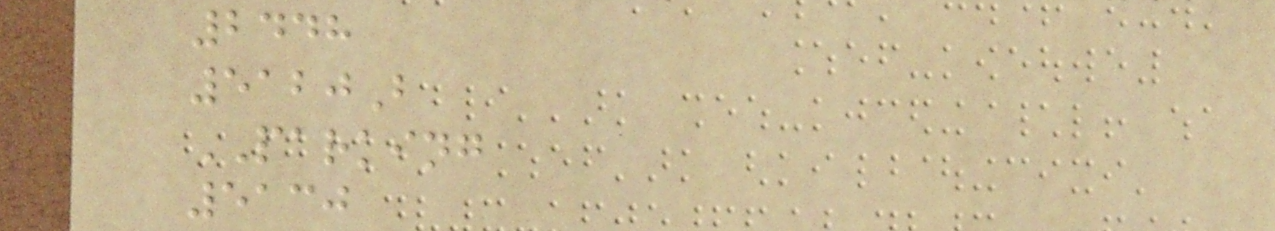2448
5120B
PARKING
5130
